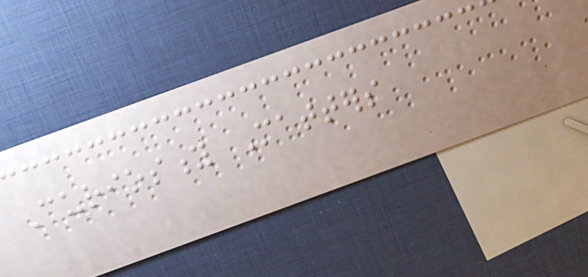Curiosity Matters
